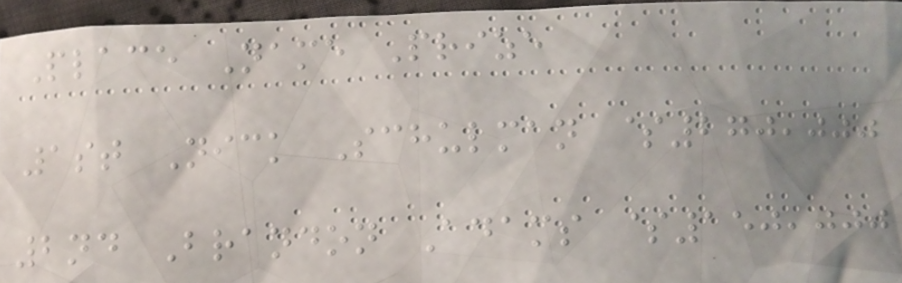Place Name Prize
1st Nick Schulman $270,000
2nd Brandon Adams $150,000
